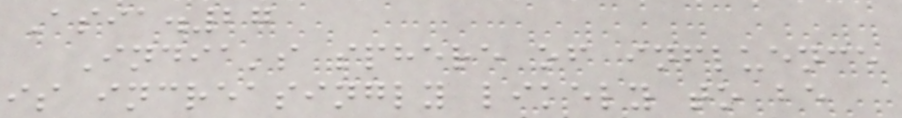Asia.27
India's sphere of influence
is increasingly likely to be
